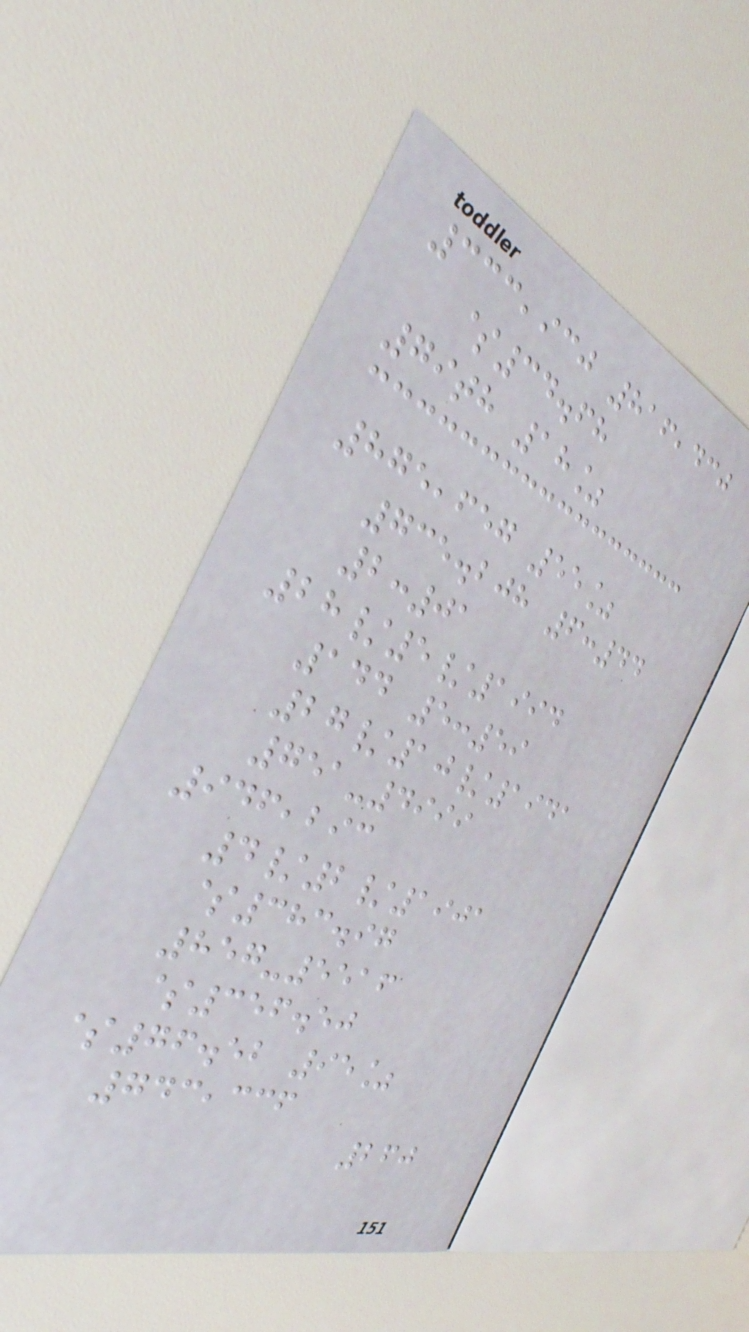333,930 816,430
$34.68
79th 18%
875,657 55%
735.208 6:44
2:01
28/5/1994
144 5:59
27/10/1941
751-4999
946,293
4/2/1901
$383.97
857-5516
$356.50
$76.52 95%
743,336
260
